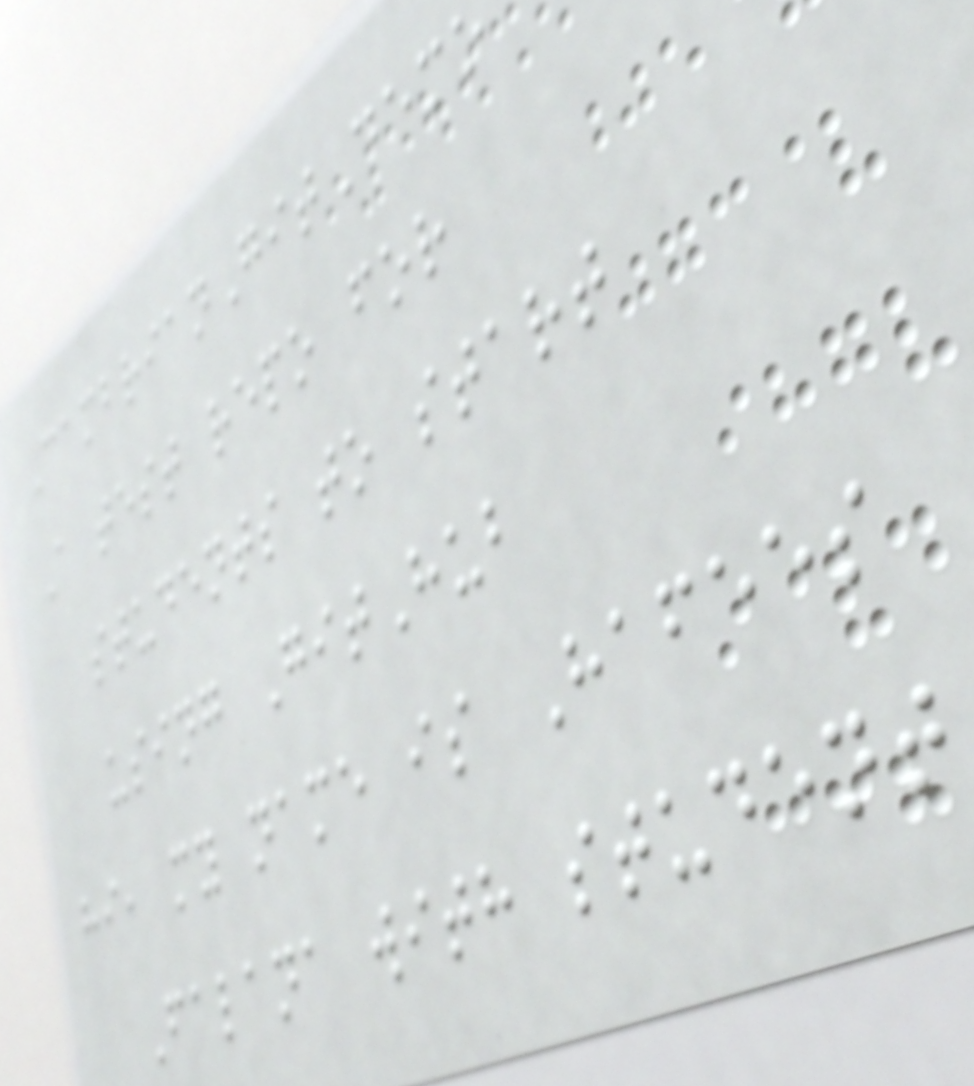CambrianGitDemo
A test repo for
students to start
using GitHub
hi, my name is Hafees
Falana with student
